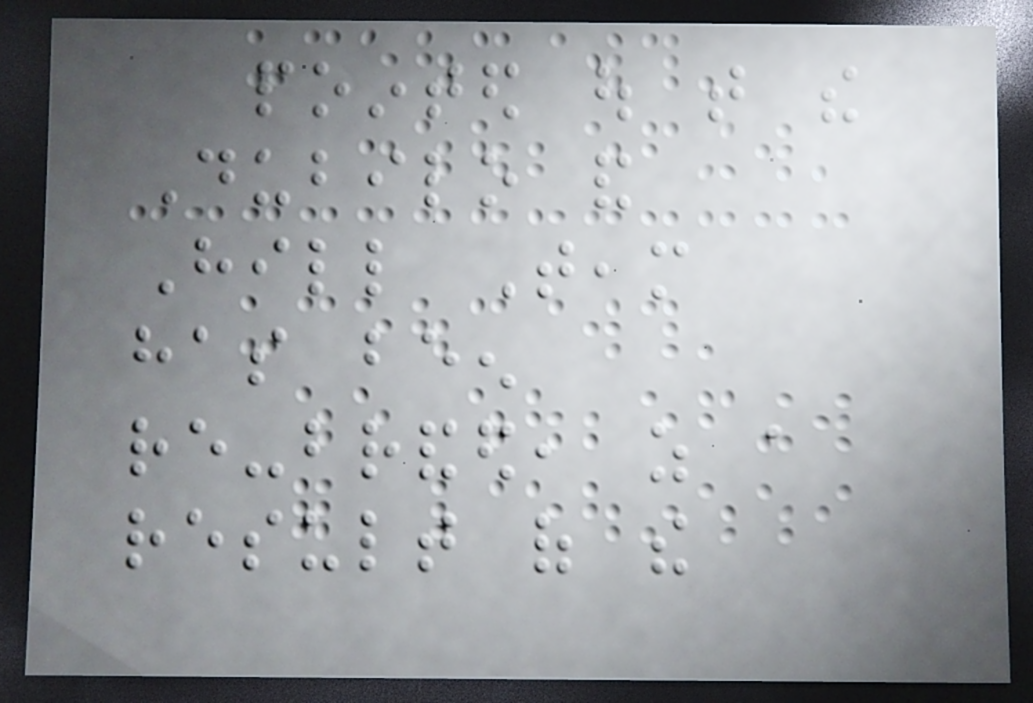pointed out that the
Dubilo and
Hill Team
has been
re-branded, as a
result of the
